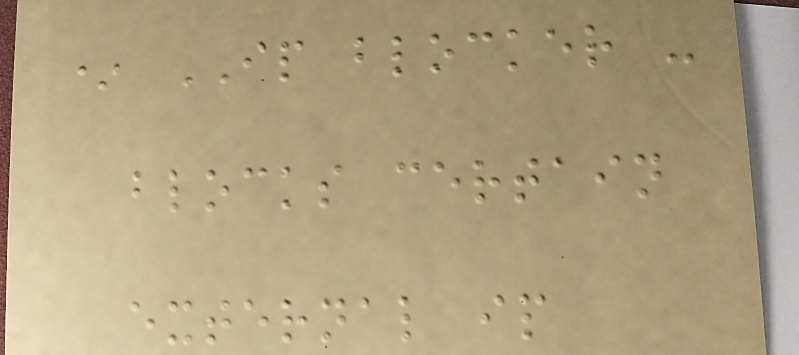* IP blocker -
blocks certain
external ip
